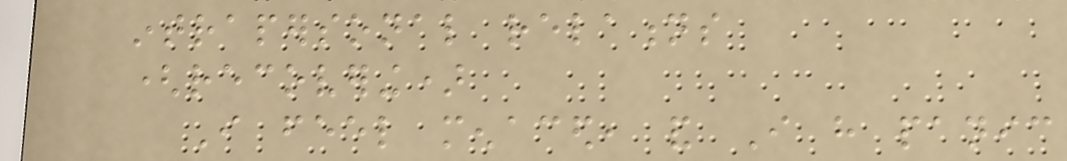intrapersonal relations
(recovering)
I feel menaced, and I have panic
